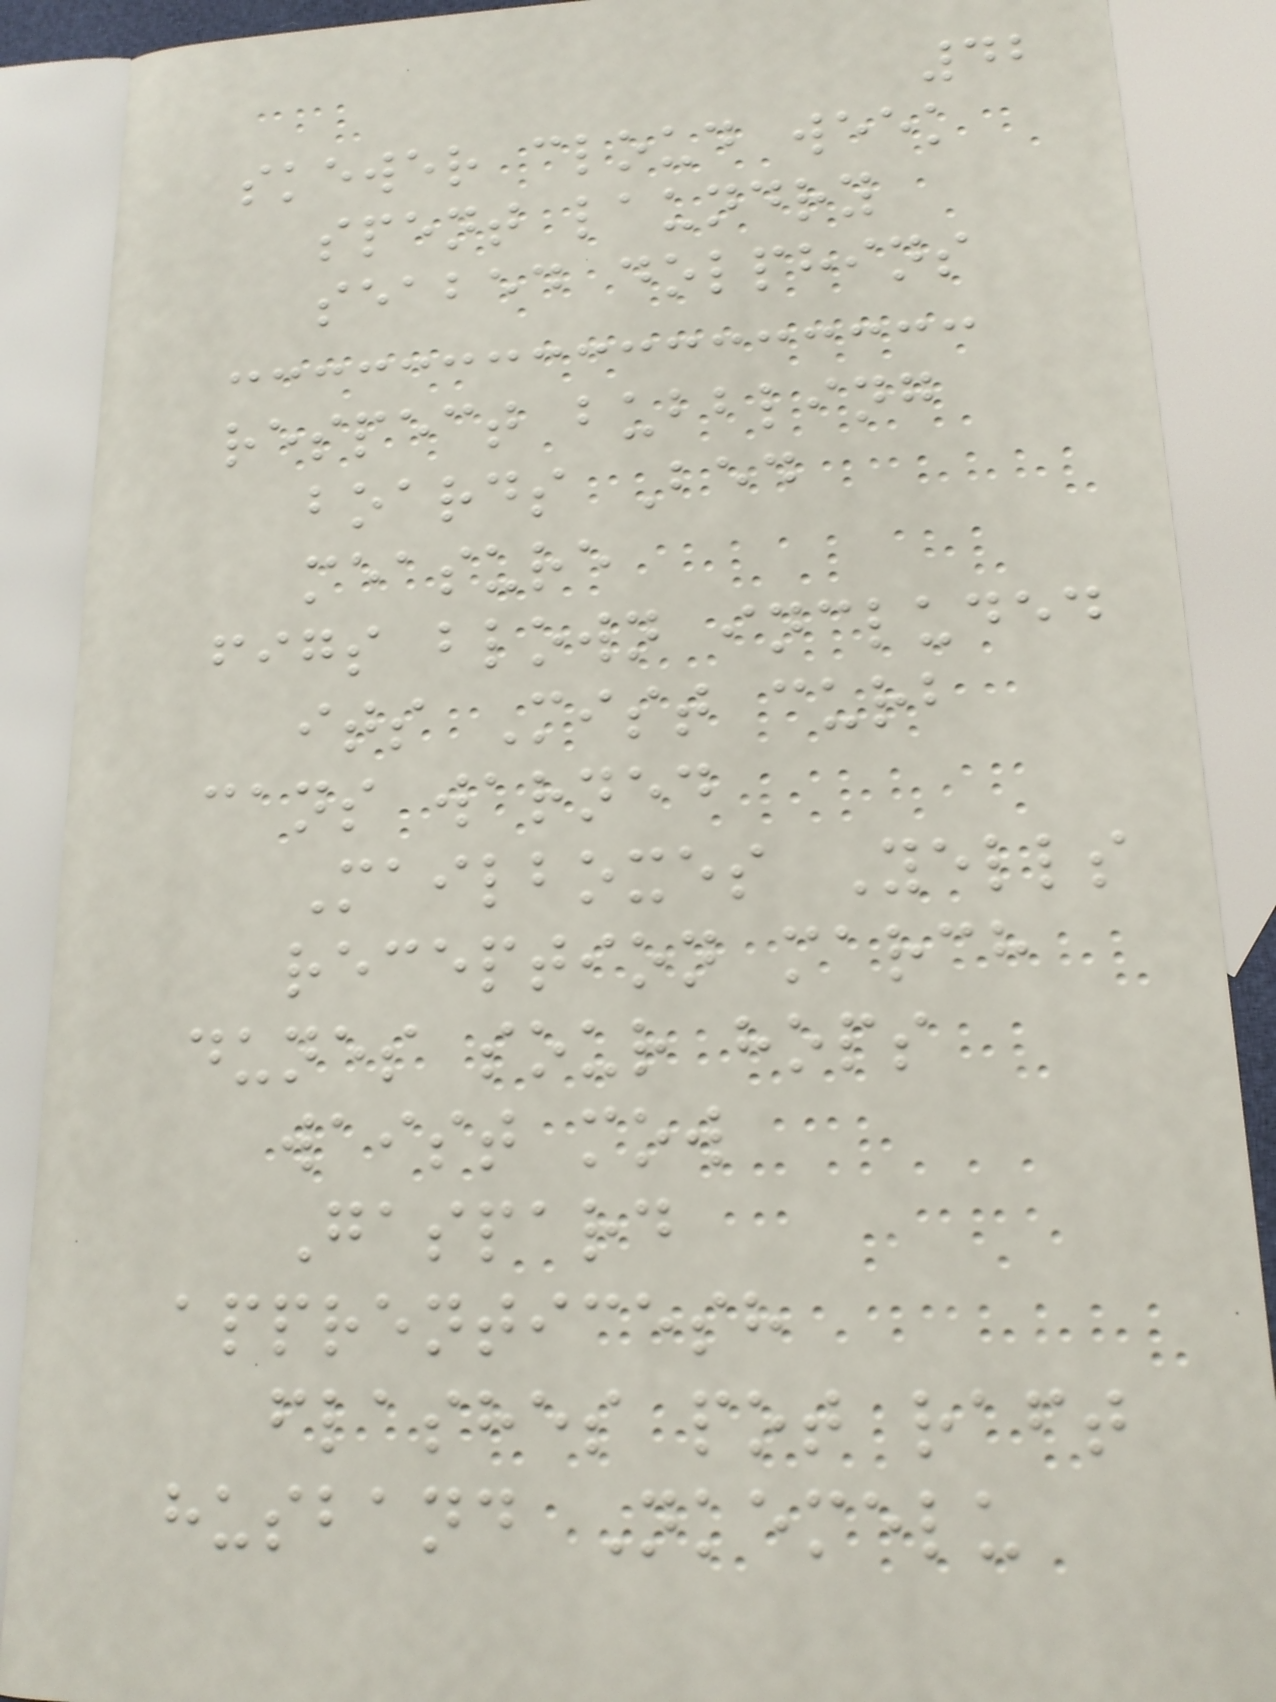42
skewer cloud week
spent laundry
seabed dolphins
respect bubbling
boards Bed
measure
figs blown included
its Mist curb
cans warned
Mailboxes Yells
reception march
dunes sour hops
waist mow
Gaspard
apprenticesh
flashes pot raft
husband Nkemelu
